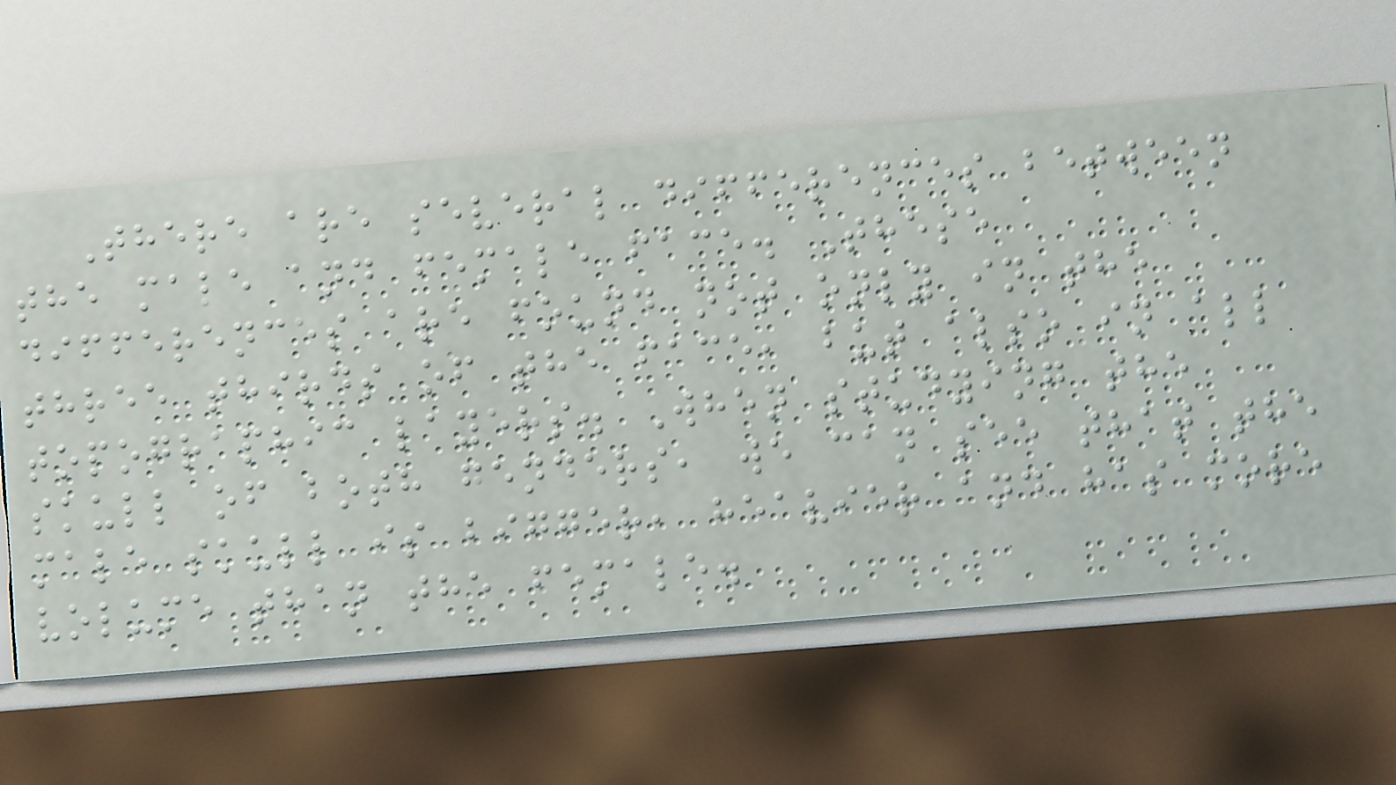There are several differences between
the male and female face. These
differences are found not only in the
three thirds of the face, but also in all
topographic layers. When studying the
skull of both genders, we can see that the
male skull is bigger, heavier and has more
volume than the female.
